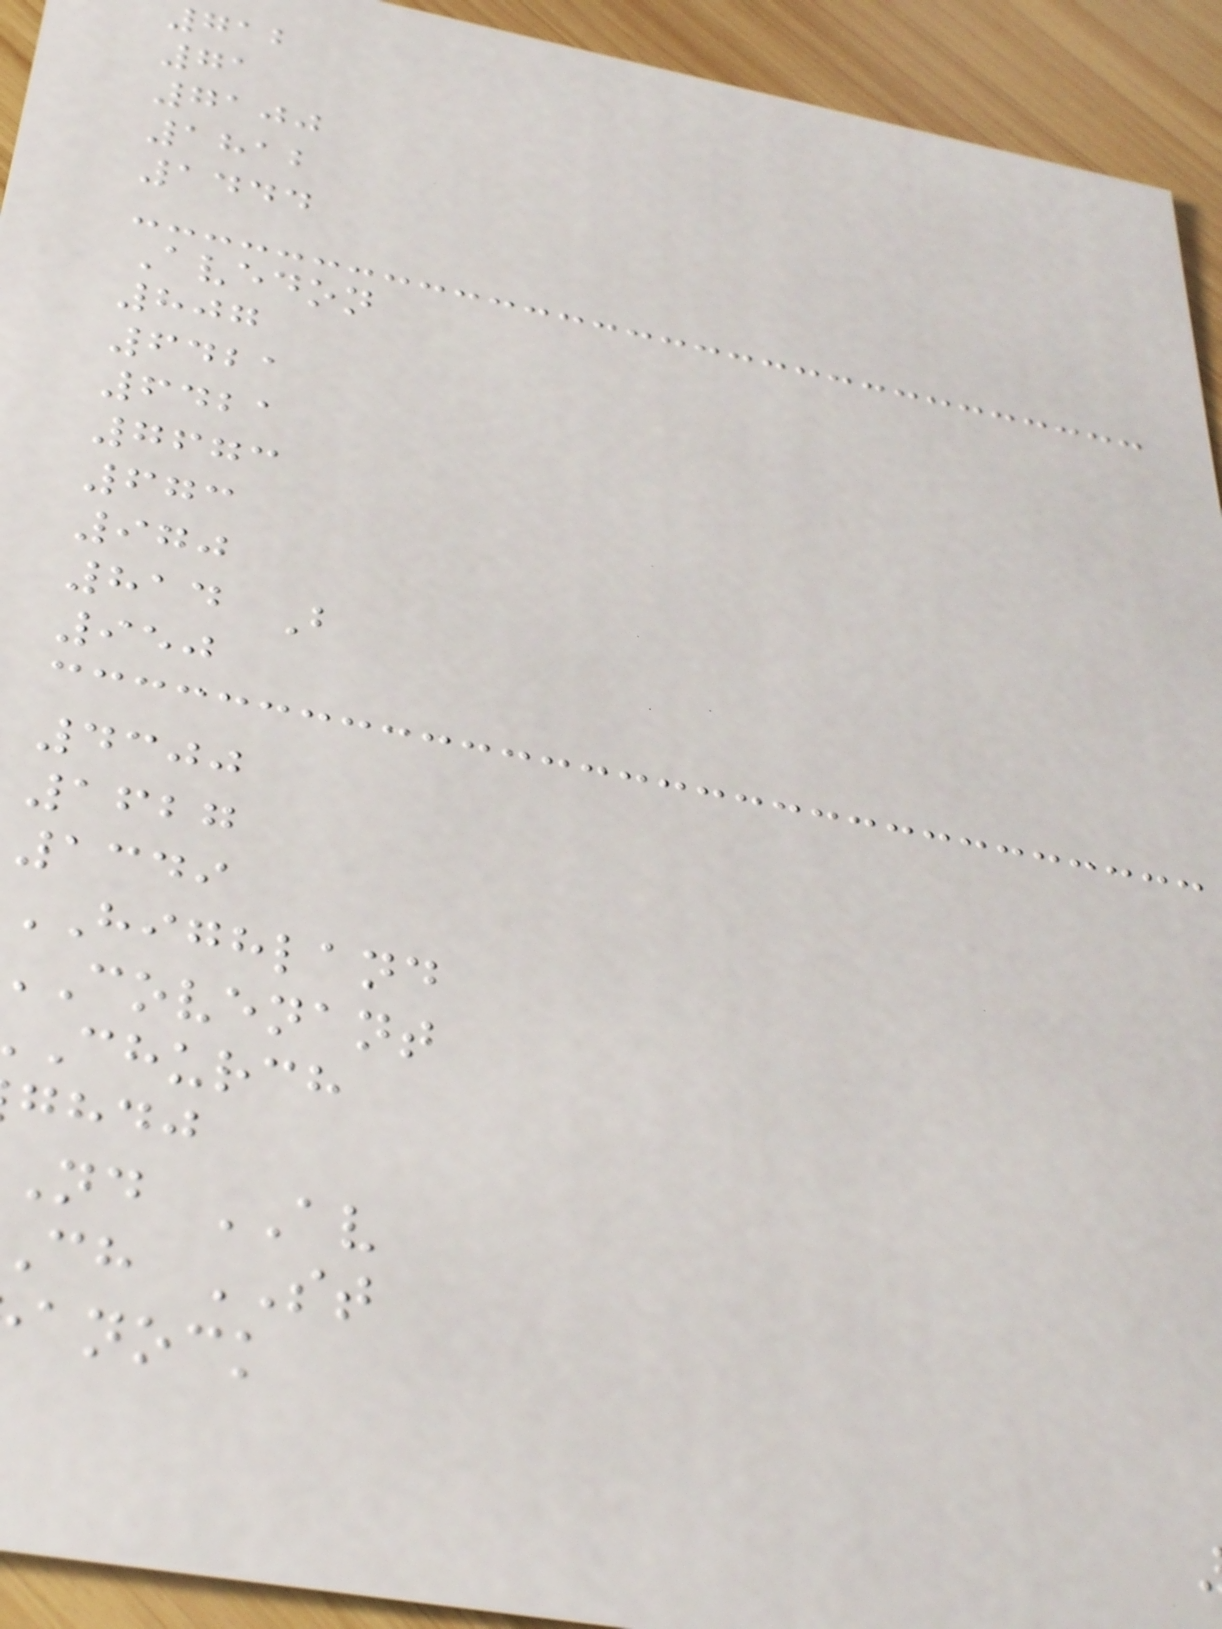712
71
7100
1812
1444
Avedon
807
6421
6421
7673
673
970
814 B
950
4300
1627
1349
HIGHLAND
covenant
church
ghdj
nd AV
ch ST
anock
